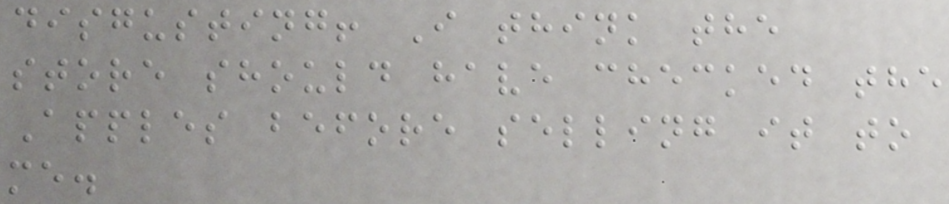disgusting! I think the
store should have checked the
Apples before selling it to
me.
